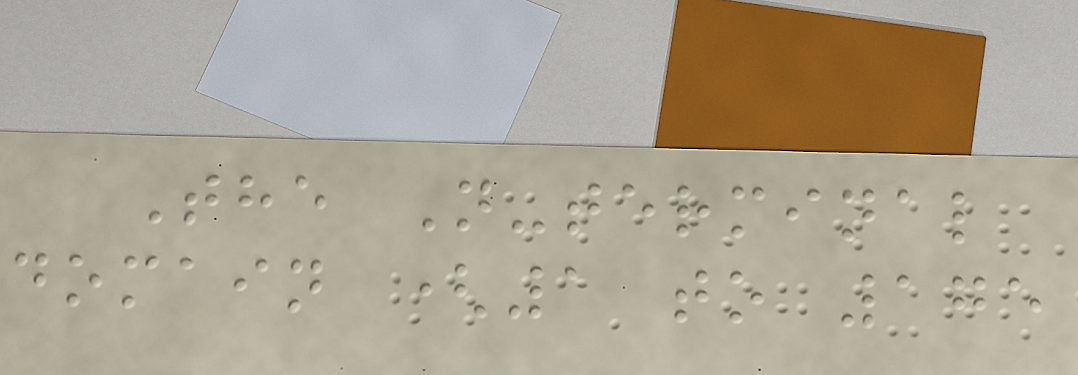The N-terminal
domain (1 to 175
